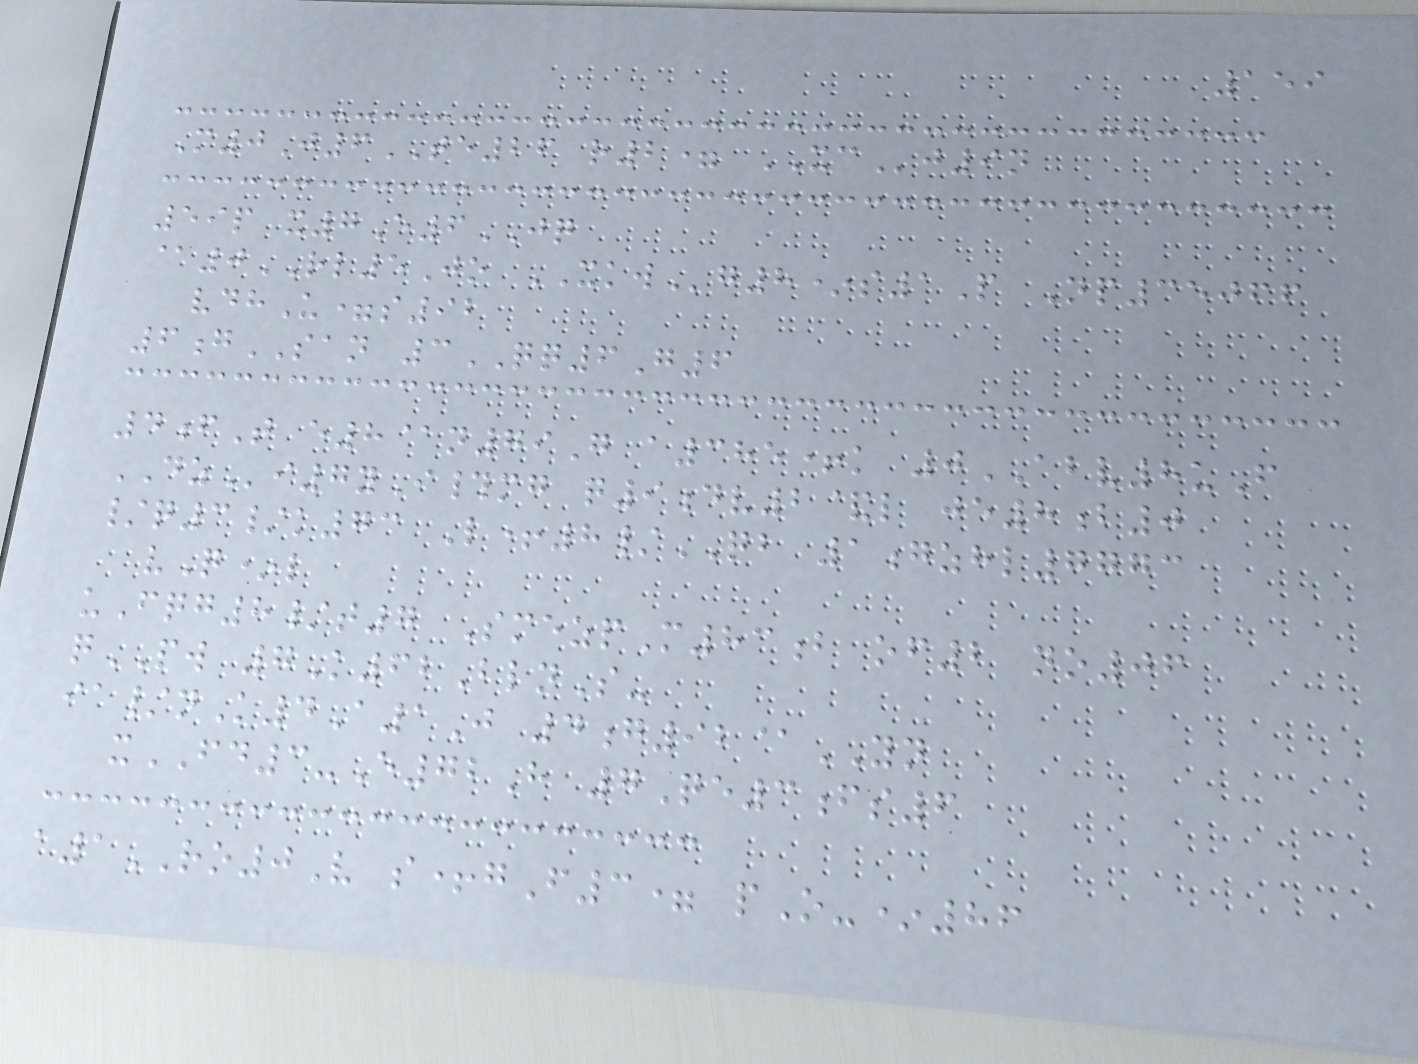159
M0J6TE26 r2= XCj9n
59p x7E6JQ
@0RL5Jo XKWg8*s1P Np35066
vdhU=s92
6gSAN 3QQ6G6
4fT e8@n79G a385+k 0ABV8uF
DZi7yI#mg q9dv2&l je8b0
/q3/k73 L+8/QB 1gzhl7773
vQ*l
uFqg8/t7 SmezpM83b of2 no06
qPW 7K62BlnS-
ia/nK4A1J 4g92@YN
xFD3-E72H 7Qe3fs6
a1RO0V s+gF3= pO-*86
